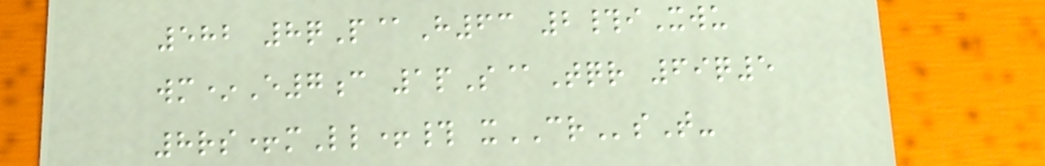582 8qP@H63 2#iXwu
wm*E7c 1pS@Tqr 69q5
8rs+mLl+# xCRsT-
